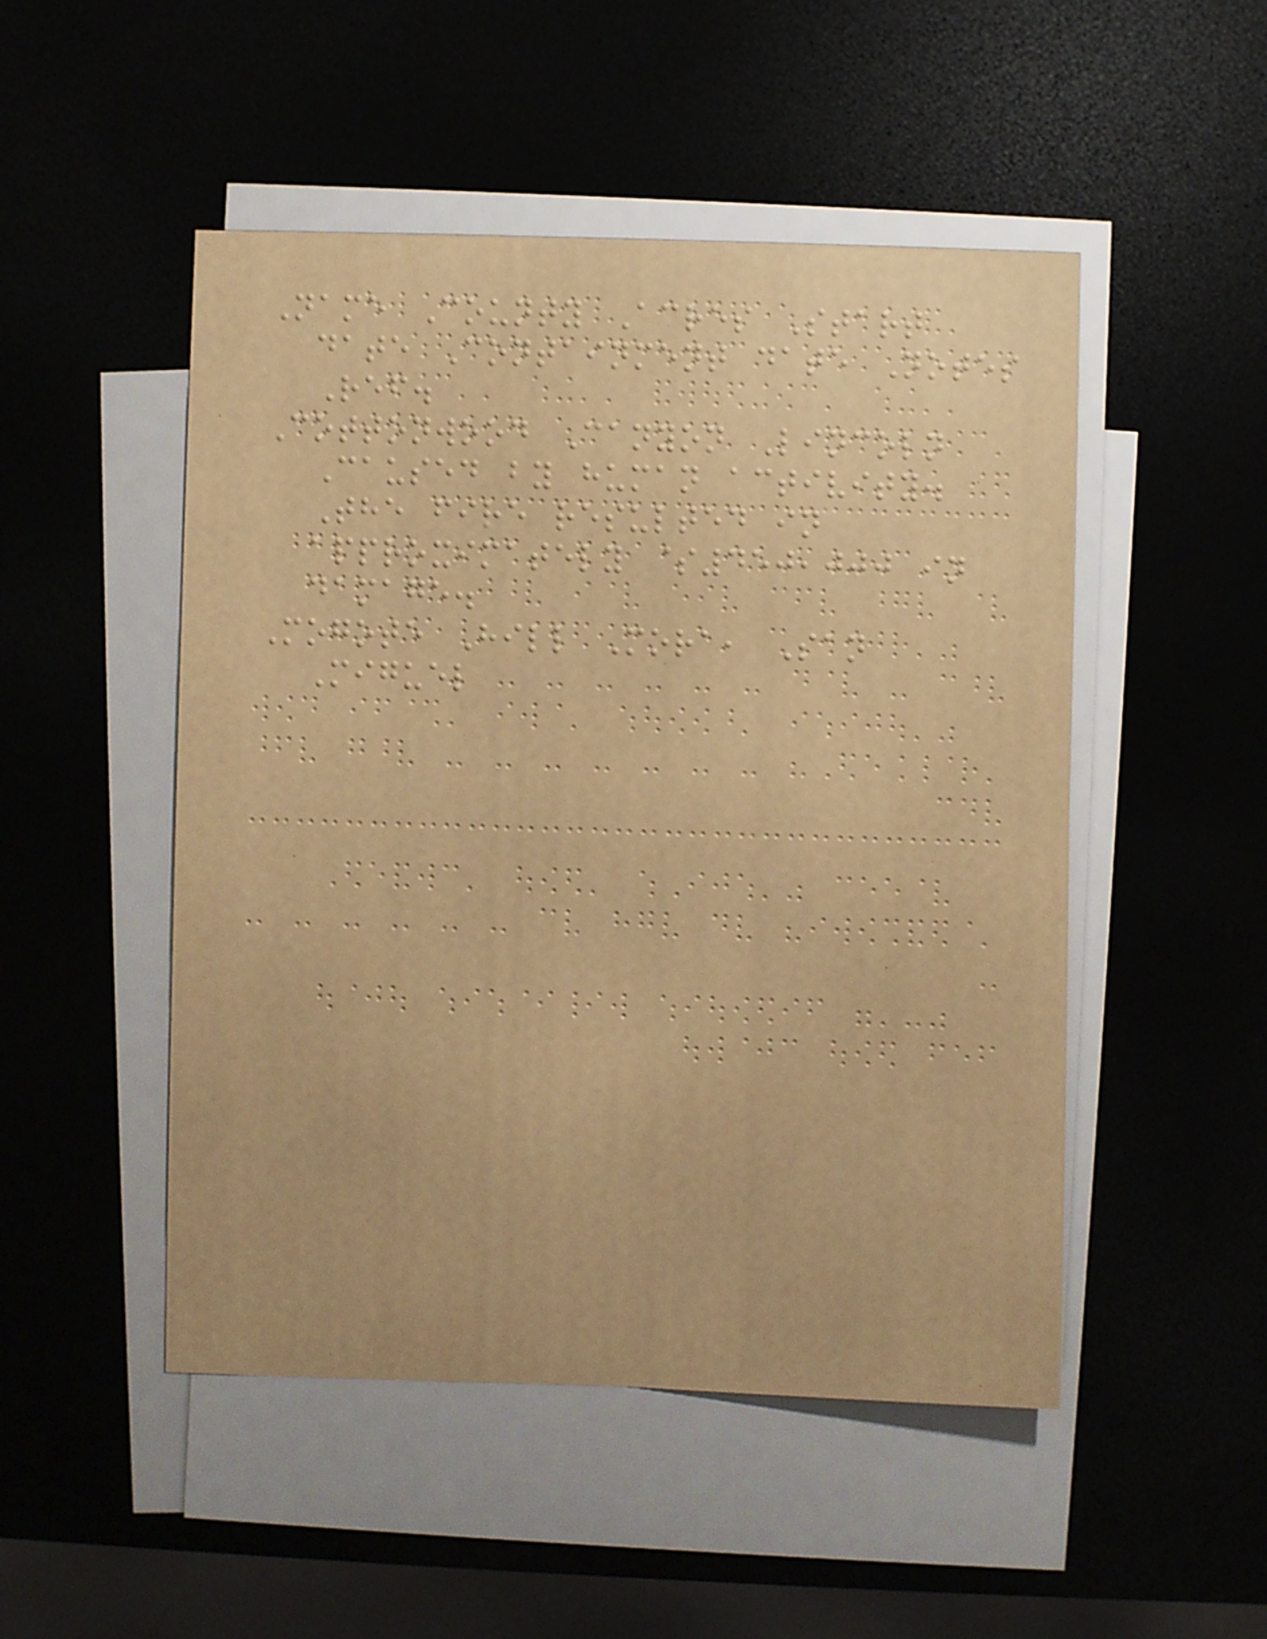Name County Acres Start
date Containment date Notes
Ref.
Cottonwood Canyon Lincoln
Caused by human activity.
The fire resulted in
approximately $450,000 in
damage.
Mogote Hill Mora, San
Miguel
